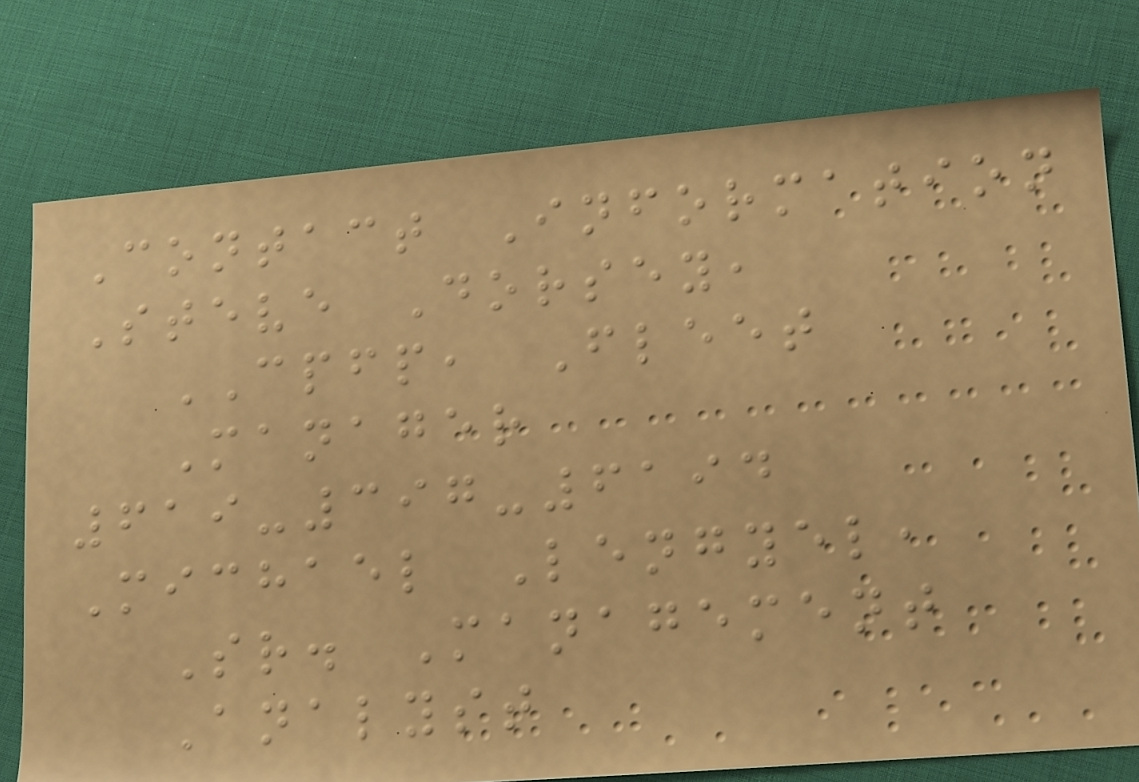Contact Information
Steve Dorsey,
CPFP, Fleet
Manager
619-397-6194
Michael Lengyel,
Sr. Management
Analyst
